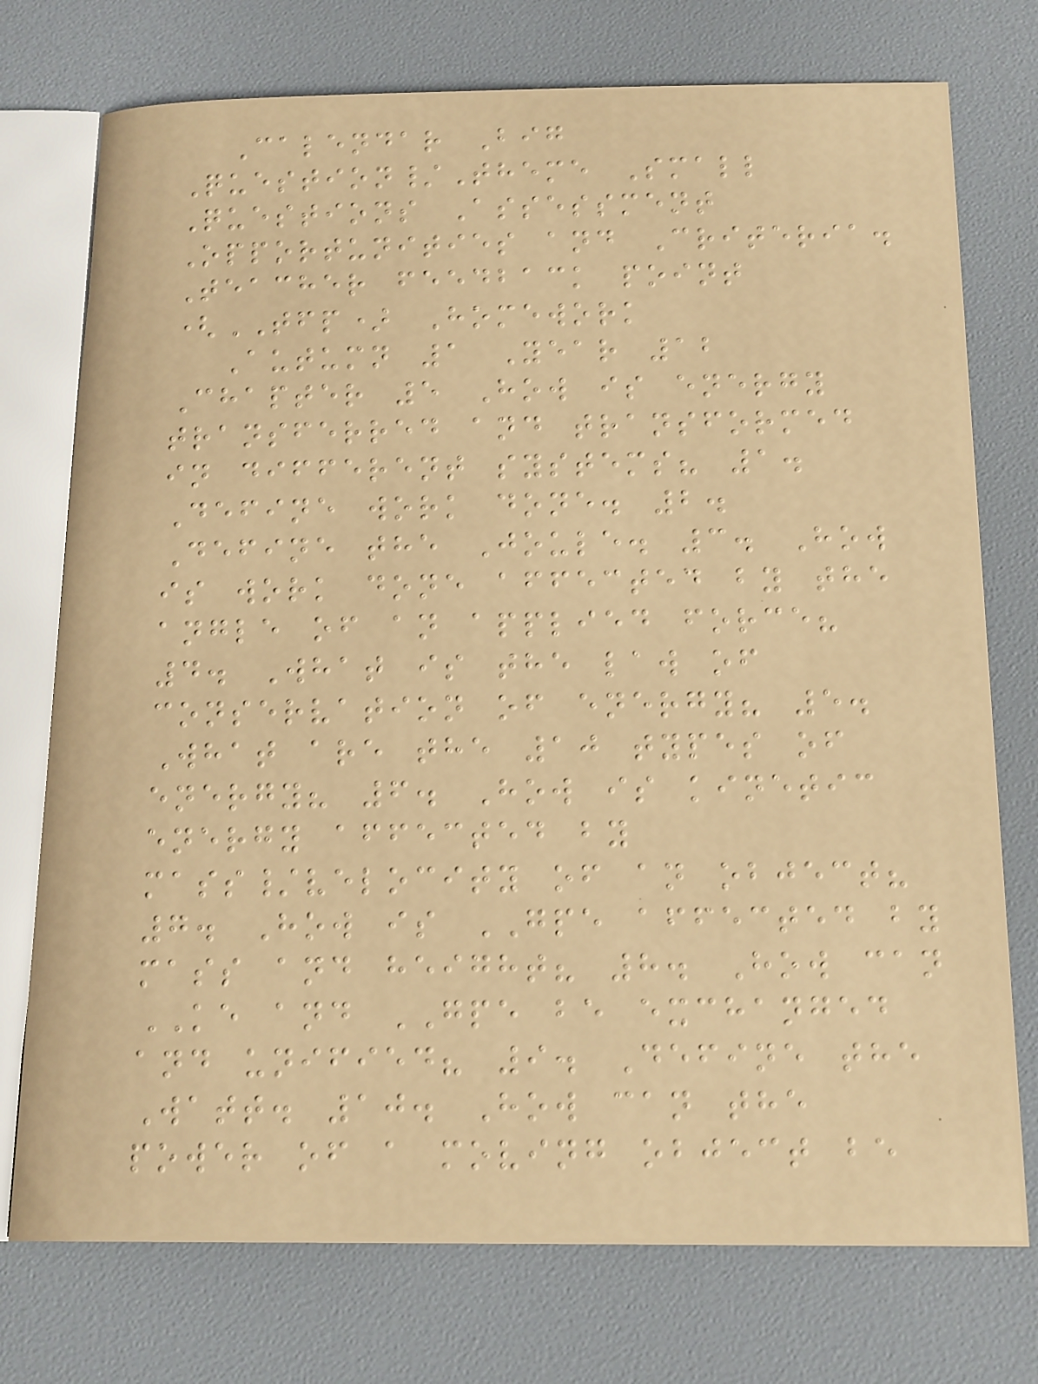Calendar Big
Question/Theme Small
Questions Assessment
Opportunities and Criteria.
Teacher feedback point
(TFP) Homework
Autumn 1 Year 12
Chapter 5 How is energy
transferred and transformed
in different systems? 1.
Define work done. 2.
Define the Joule. 3. How
is work done affected by the
angle of an applied force?
4. What is the law of
conservation of energy? 5.
What are the 10 types of
energy? 6. How is kinetic
energy affected by
mass/velocity of an object?
7. How is GPE affected by
mass and height? 8. How can
KE and GPE be exchanged
and unified? 9. Define the
Watt. 10. How can the
power of a moving object be
